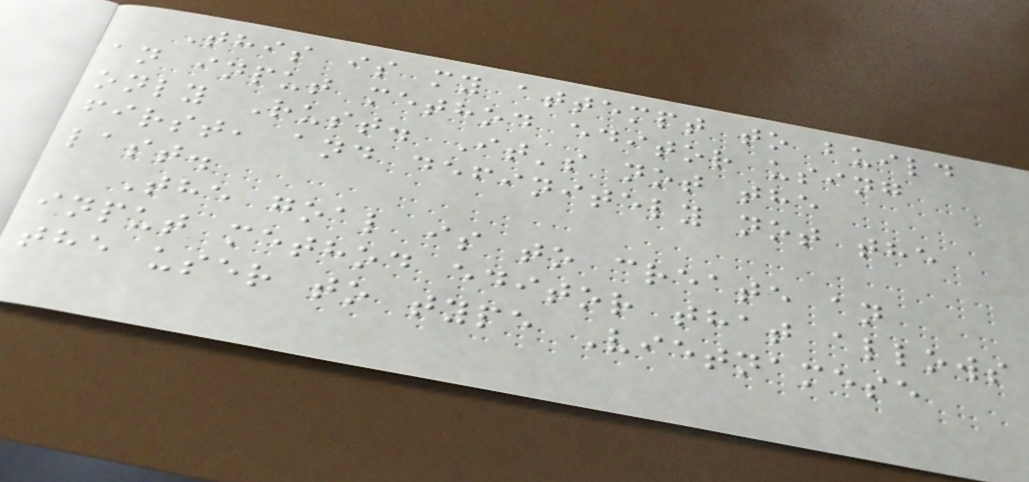This is my attempt to build
an input method editor using
only Rust. It's not the
first, and definitely not the
last.
The goal is to create an
input method editor that allows
the user to type Vietnamese
